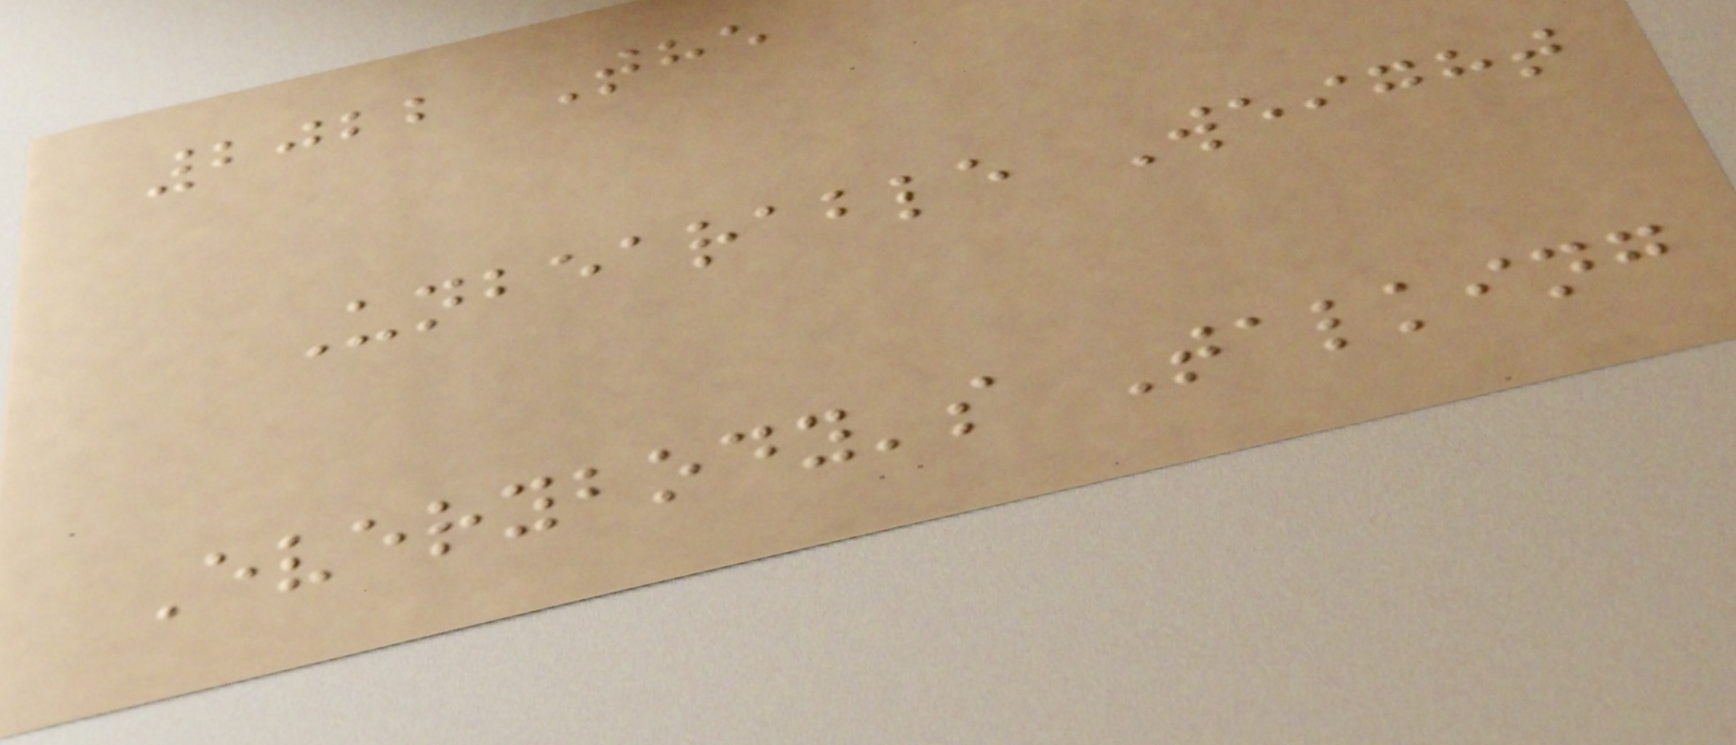2022 The
Unbearable Weight
Everybody's Talking
